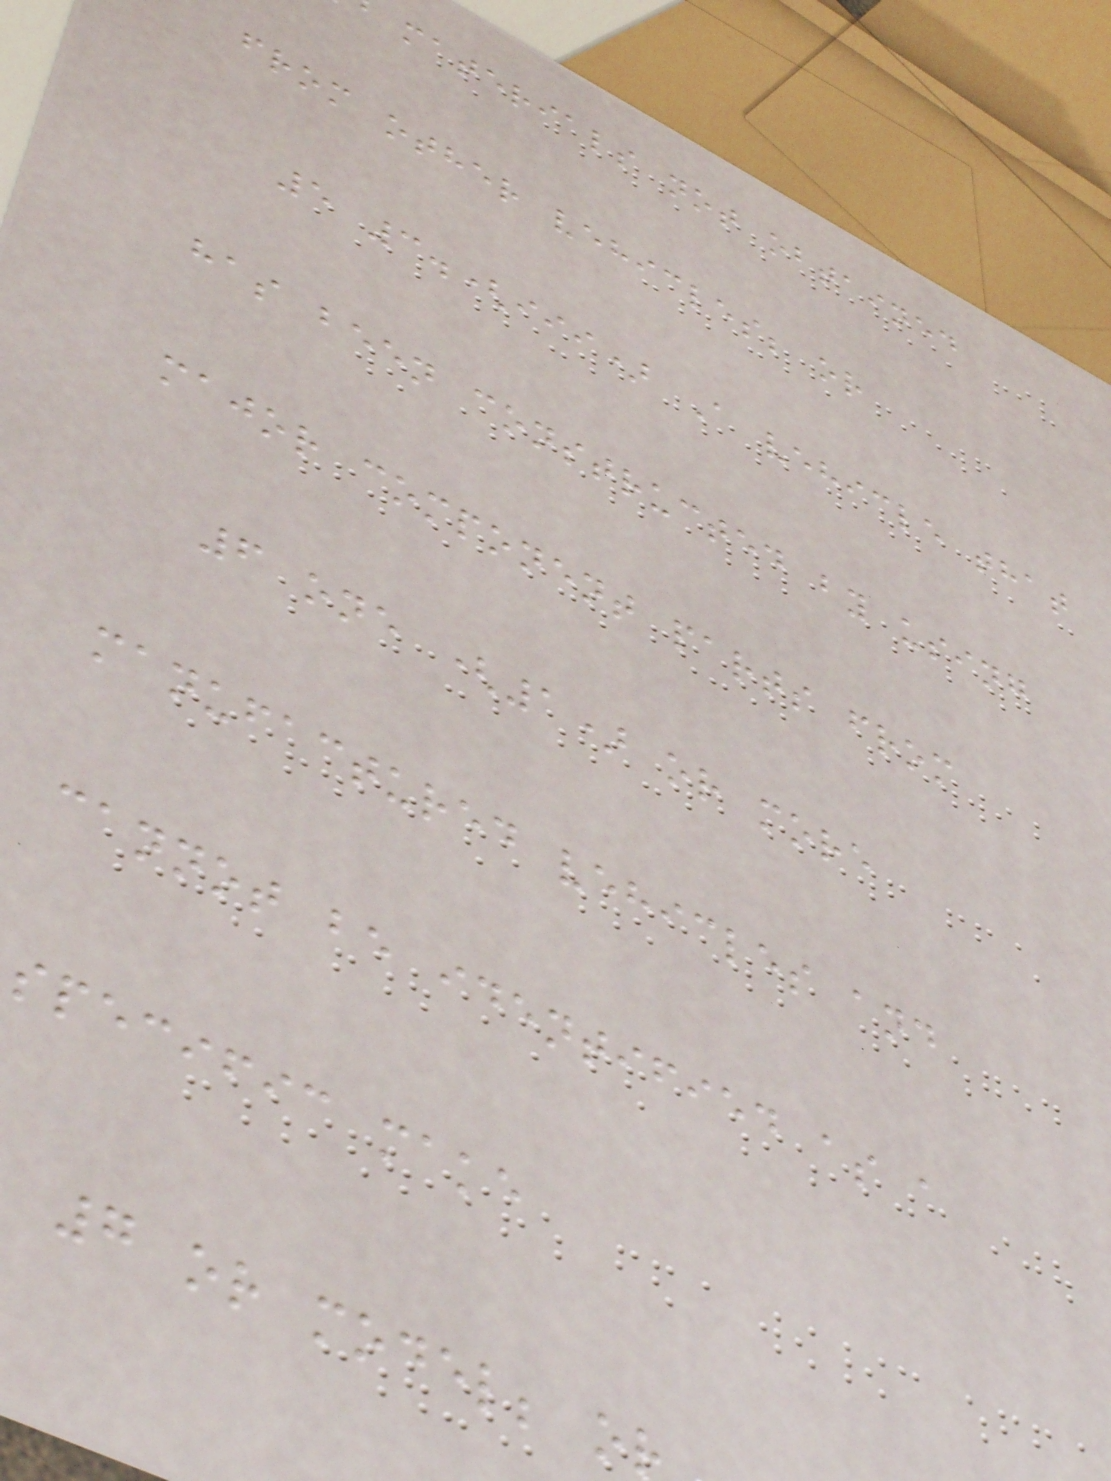materials not obtained
from other vehicles; or
5 3.(iii) A vehicle that
has been constructed by using
major component parts from
6 one (1) or more
manufactured vehicles and
cannot be identified as a
specific make
7 or model; o
